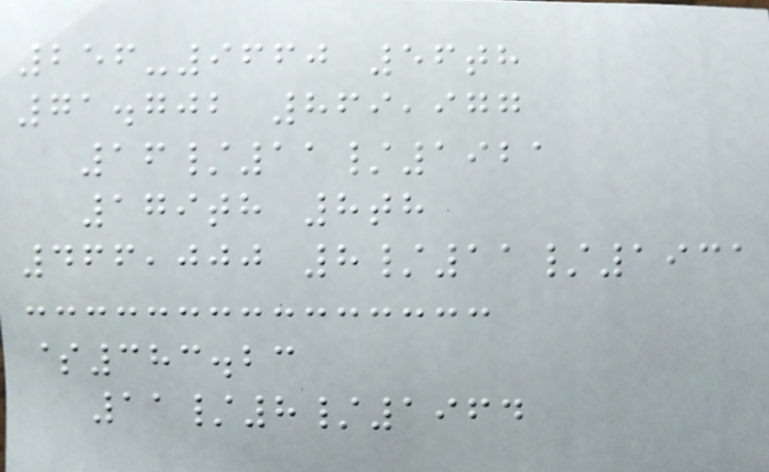256-9660 56th
71.702 869,977
16/11/1921
179th 8th
466,000 8/11/1931
$383.23
11/8/1964
